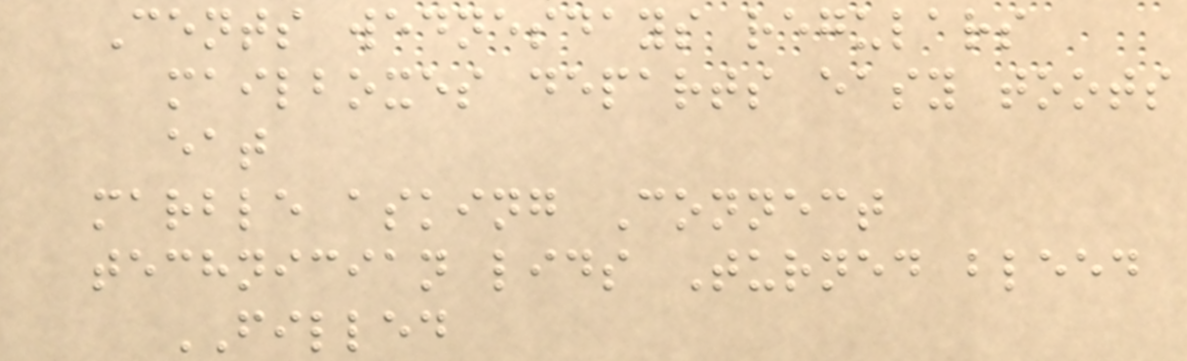Cents wednesdays regulars
mailboxes departs easy toots
eat
marble asking Connect
technician lids Turned bleed
FILLED
